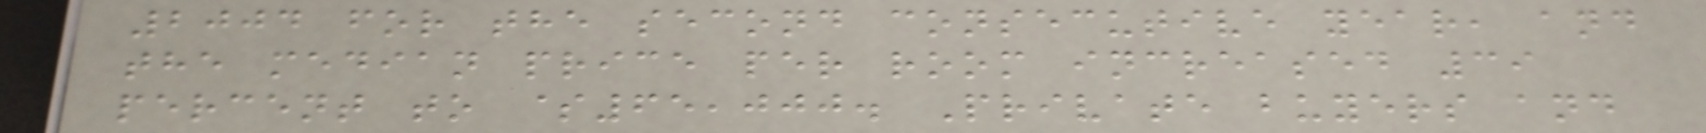2004 for the second consecutive year, and
the median price per room increased 39
percent to $65,000. Private buyers and
